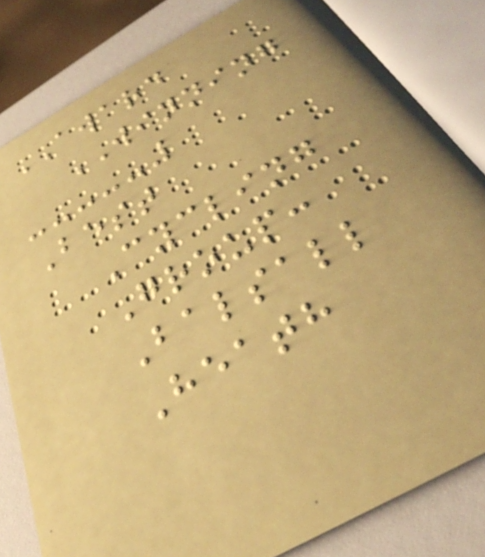AWARD
WINNING
Best
Cycling
Group:
Balsall
Heath
